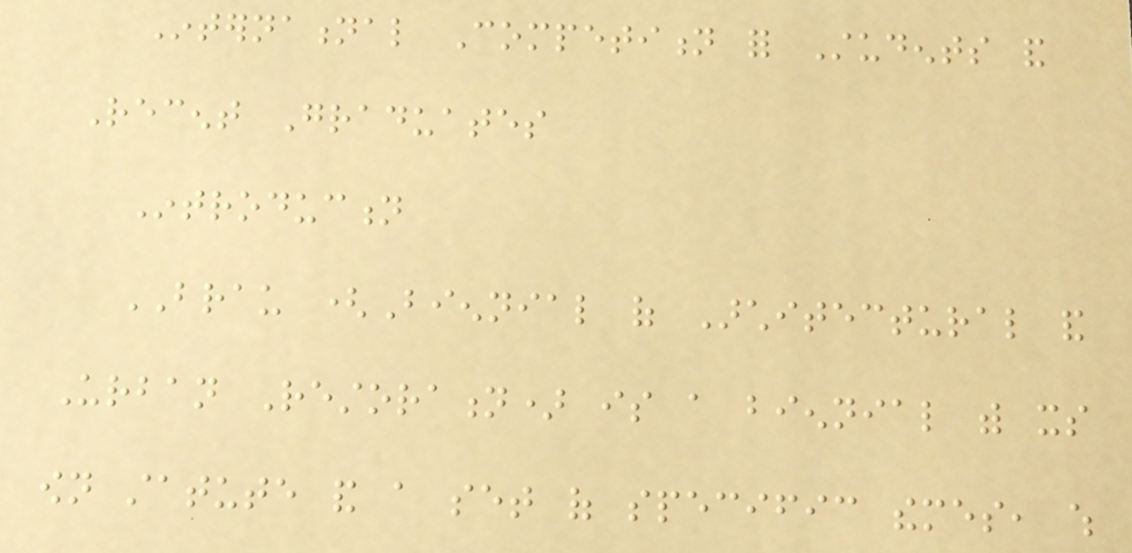International Competition for Students and
Recent Graduates
Introduction
BRAU (Biennial of Architectural and
Urban Restoration) is a biennial with its
own statute and a set of specific themes, which
